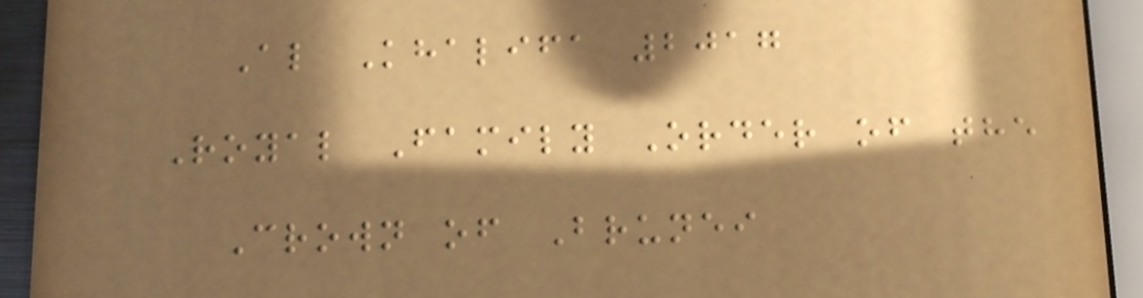Al Khalifa 2017
Royal Family Order of the
Crown of Brunei
